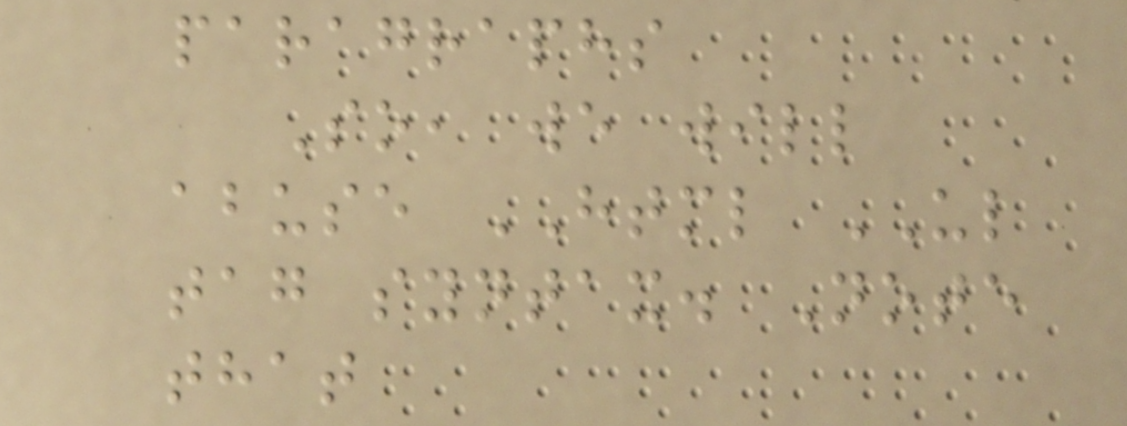paragraphs
So, we will
abuse HTML UL
tag syntax. Note
that
